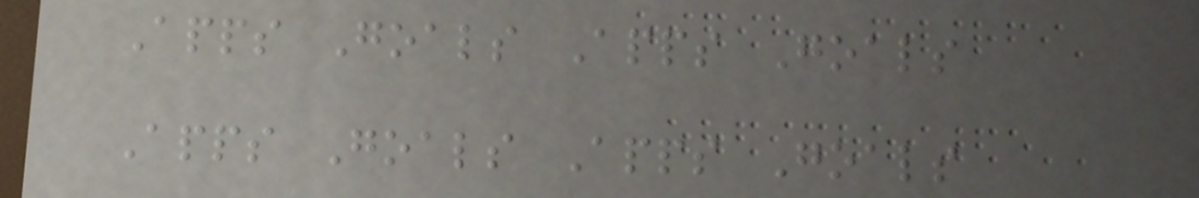Apps Goals Apps Goals
Apps Goals Apps Goals
